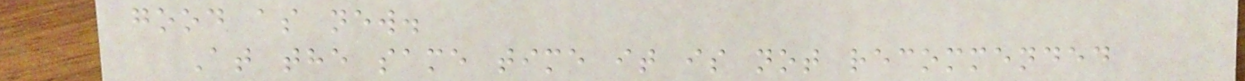good as new.
At the same time it is not recommended
